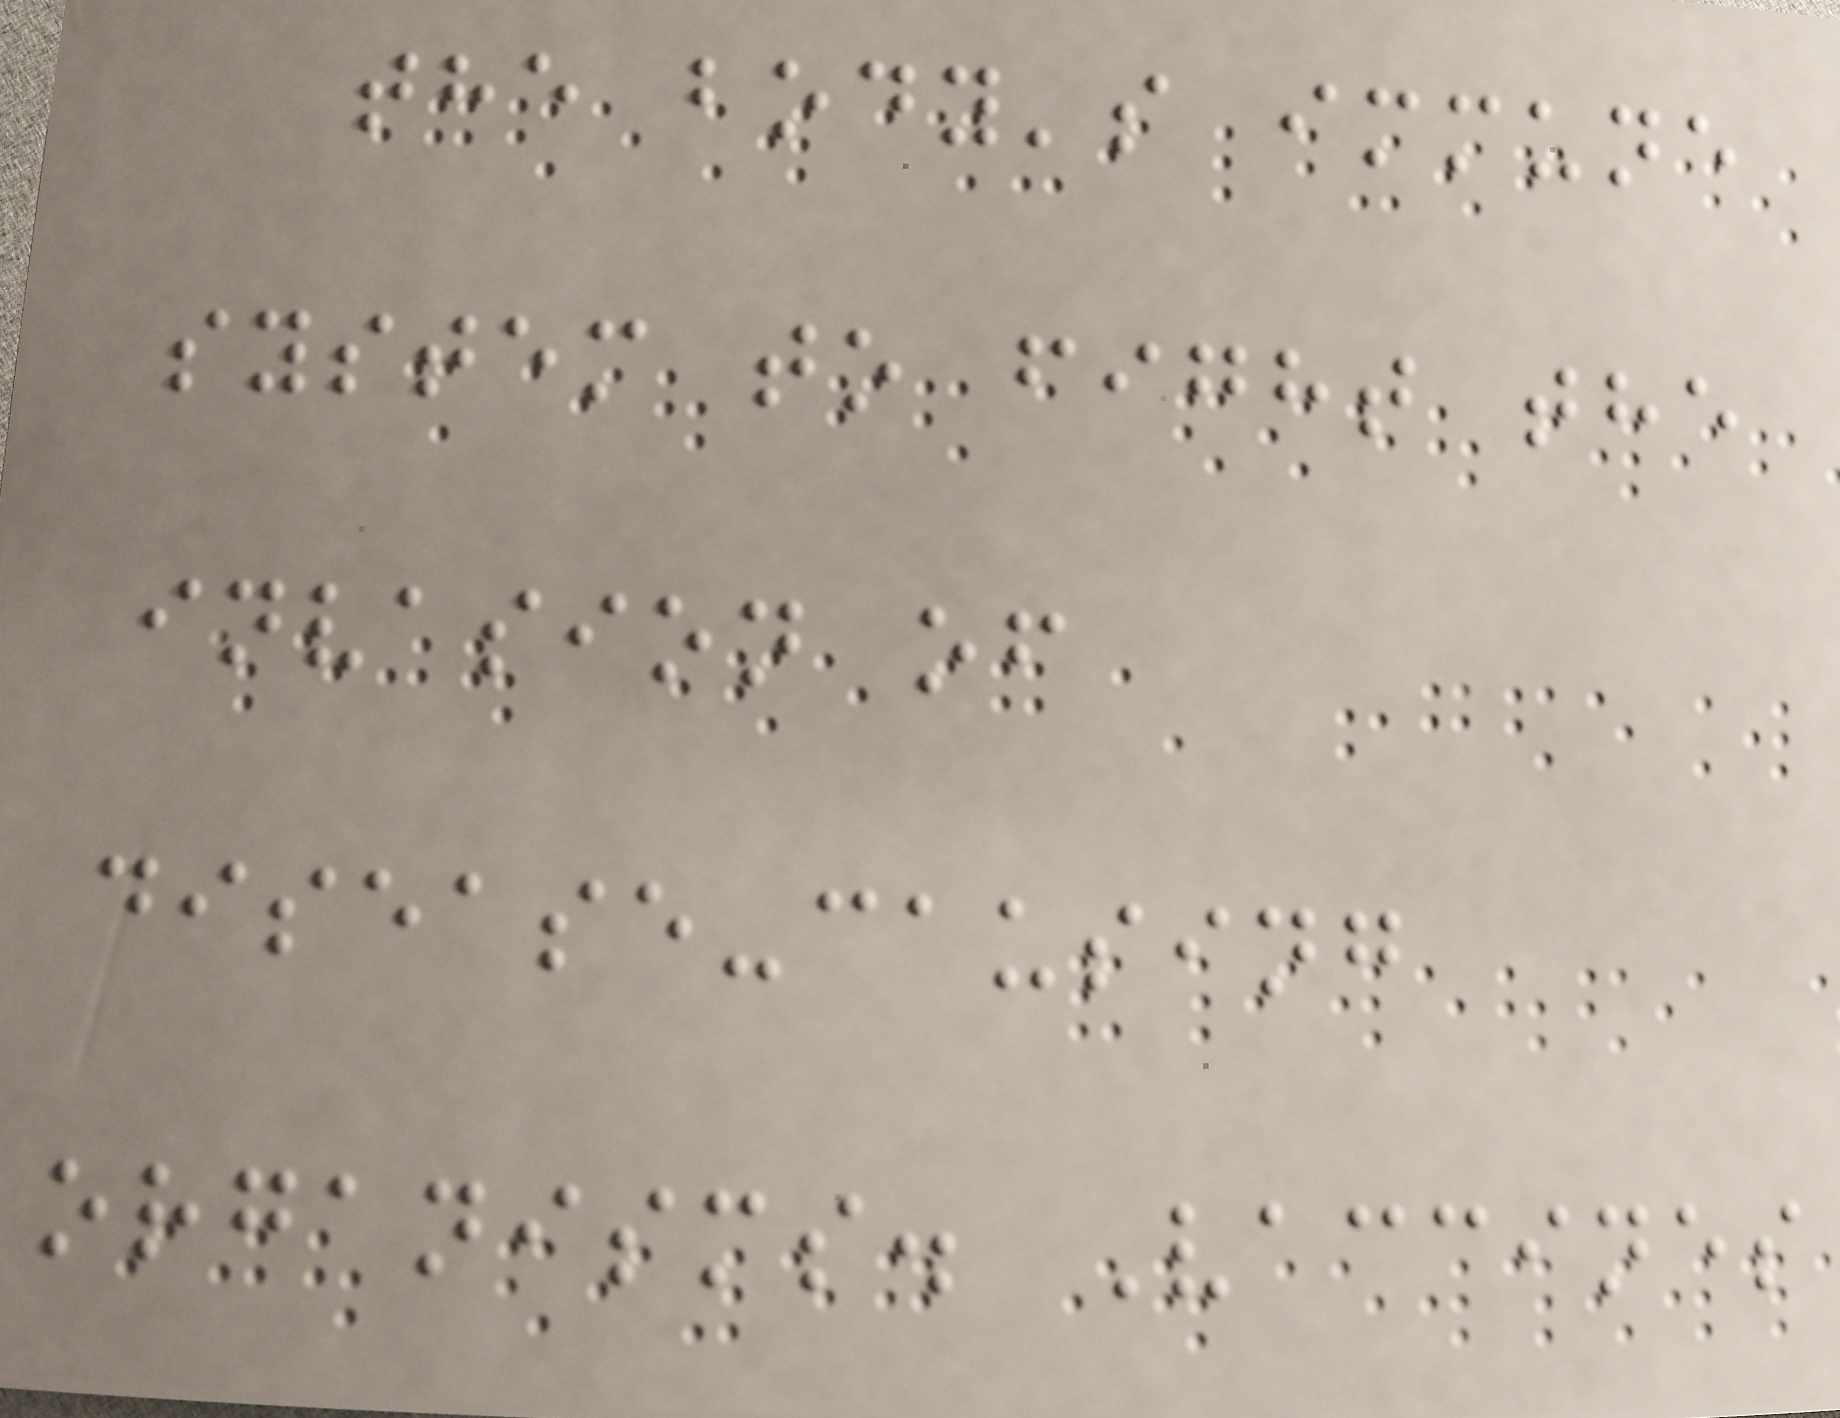the body's immune
system to fight the
invasion of
disease-causing
organisms. Vaccines
